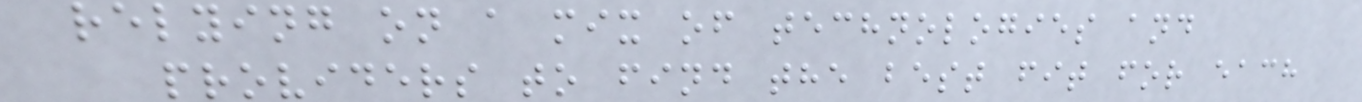relying on a mix of technologies and
providers to find the best fit for each
